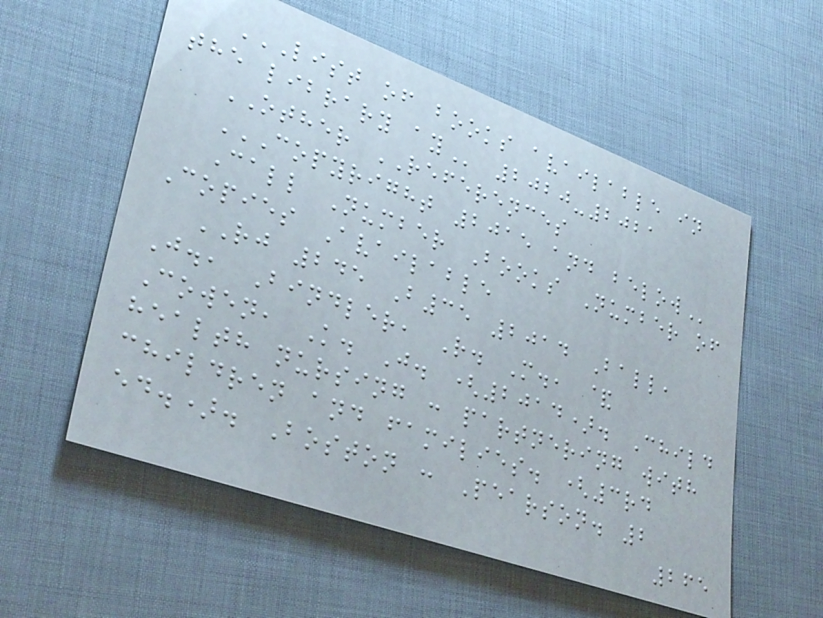LIST OF BOOKS AVAILABLE IN
THE LIBRARY AY 2020-2021
OTHER REFERENCES
COPYRIGHT 2015 AND BELOW
Call Number Books Number of
Copies Available
RJ 245 B35 2014 Ball,
J., Bindler, R. M., &
Cowen, K. J. (2014). Child
health nursing : partnering with
children and families. (3rd
ed.). Boston : Pearson. 2
265
